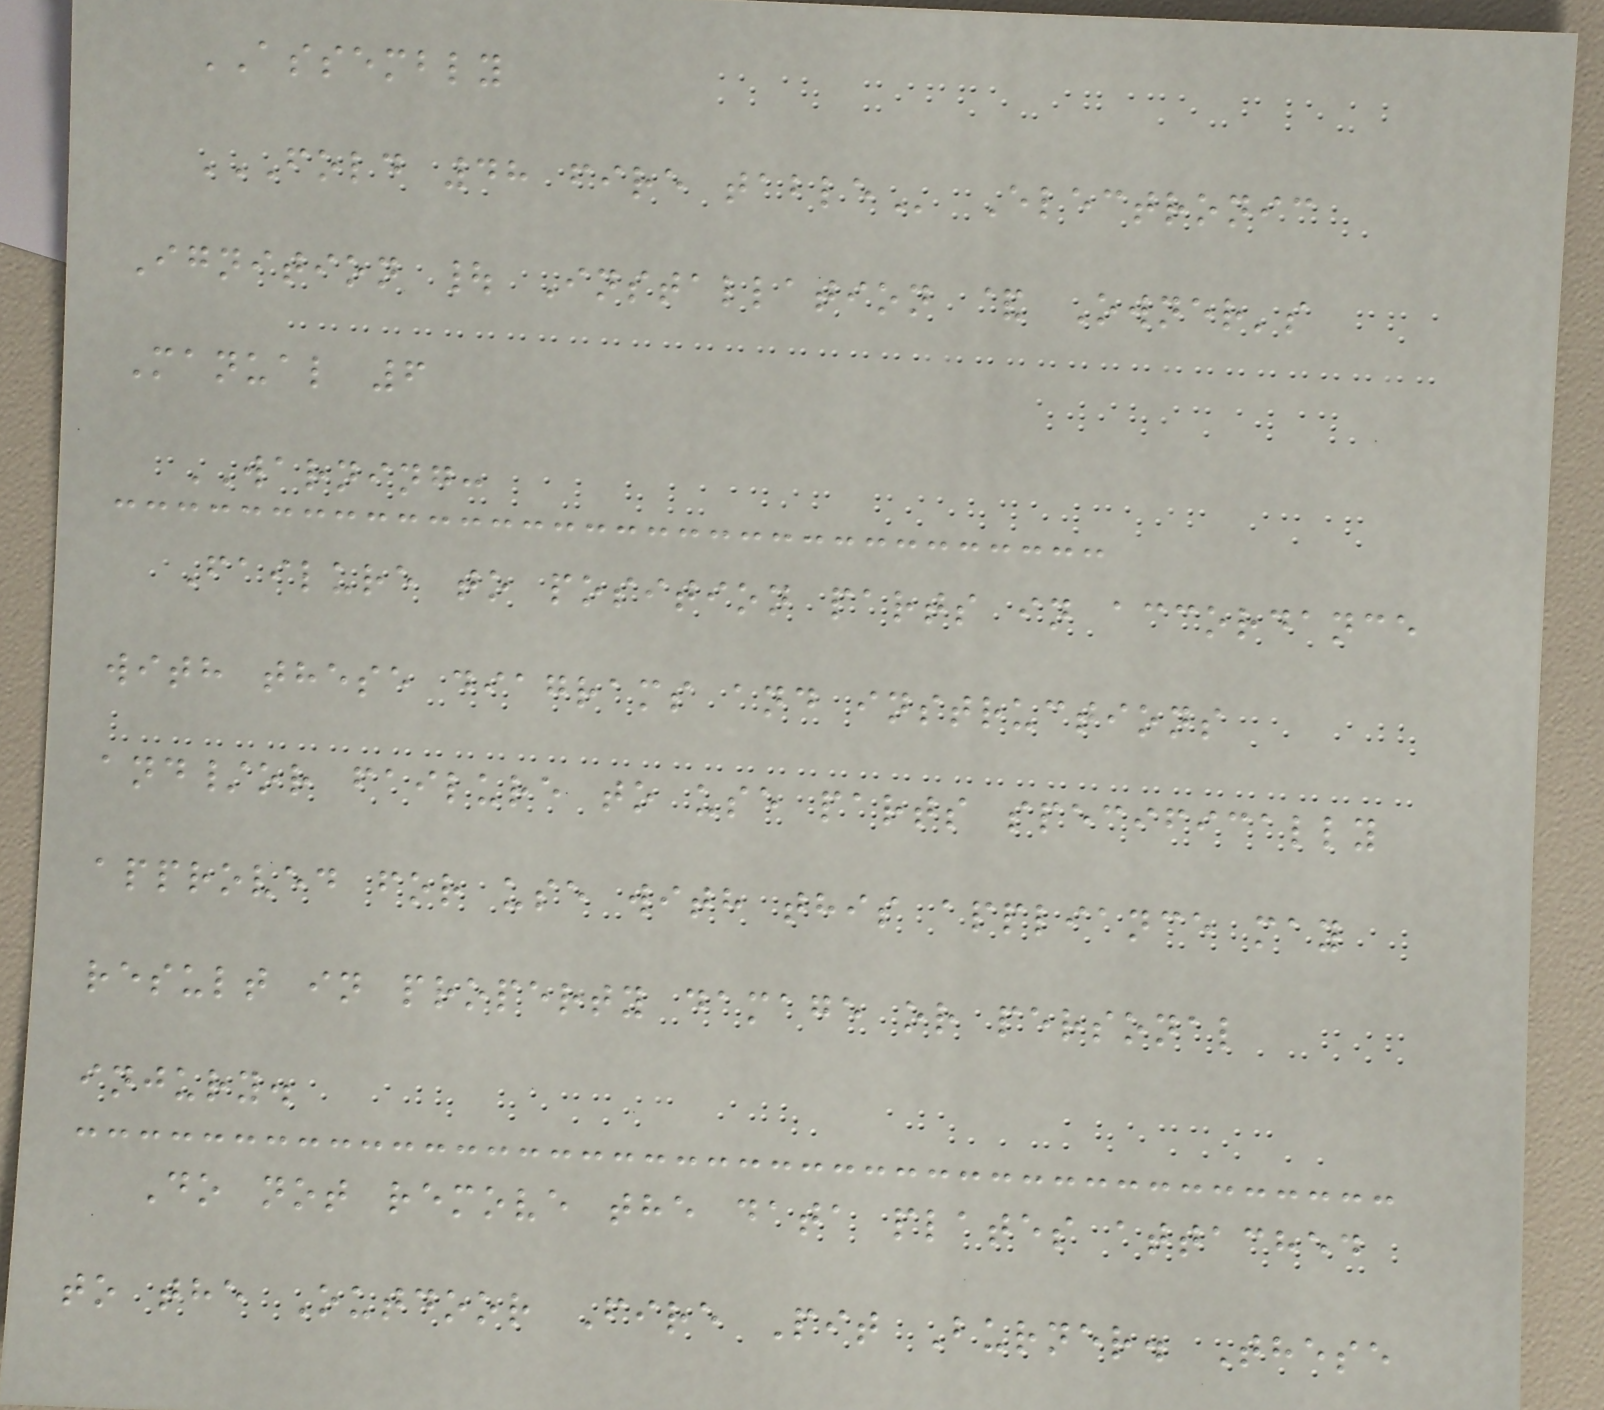ASSEMBLY
FOLD 48 FIRE TABLE Electronic
Ignition | Installation & Owner's
Manual 6
WARNING:
Failure to position parts in accordance
with these diagrams and instructions
and/or failure to use parts specifically
approved for use with this appliance may
result in property damage or personal
injury.
Do not remove the data plates attached
to the Outdoor Fire Pit Burner. These
